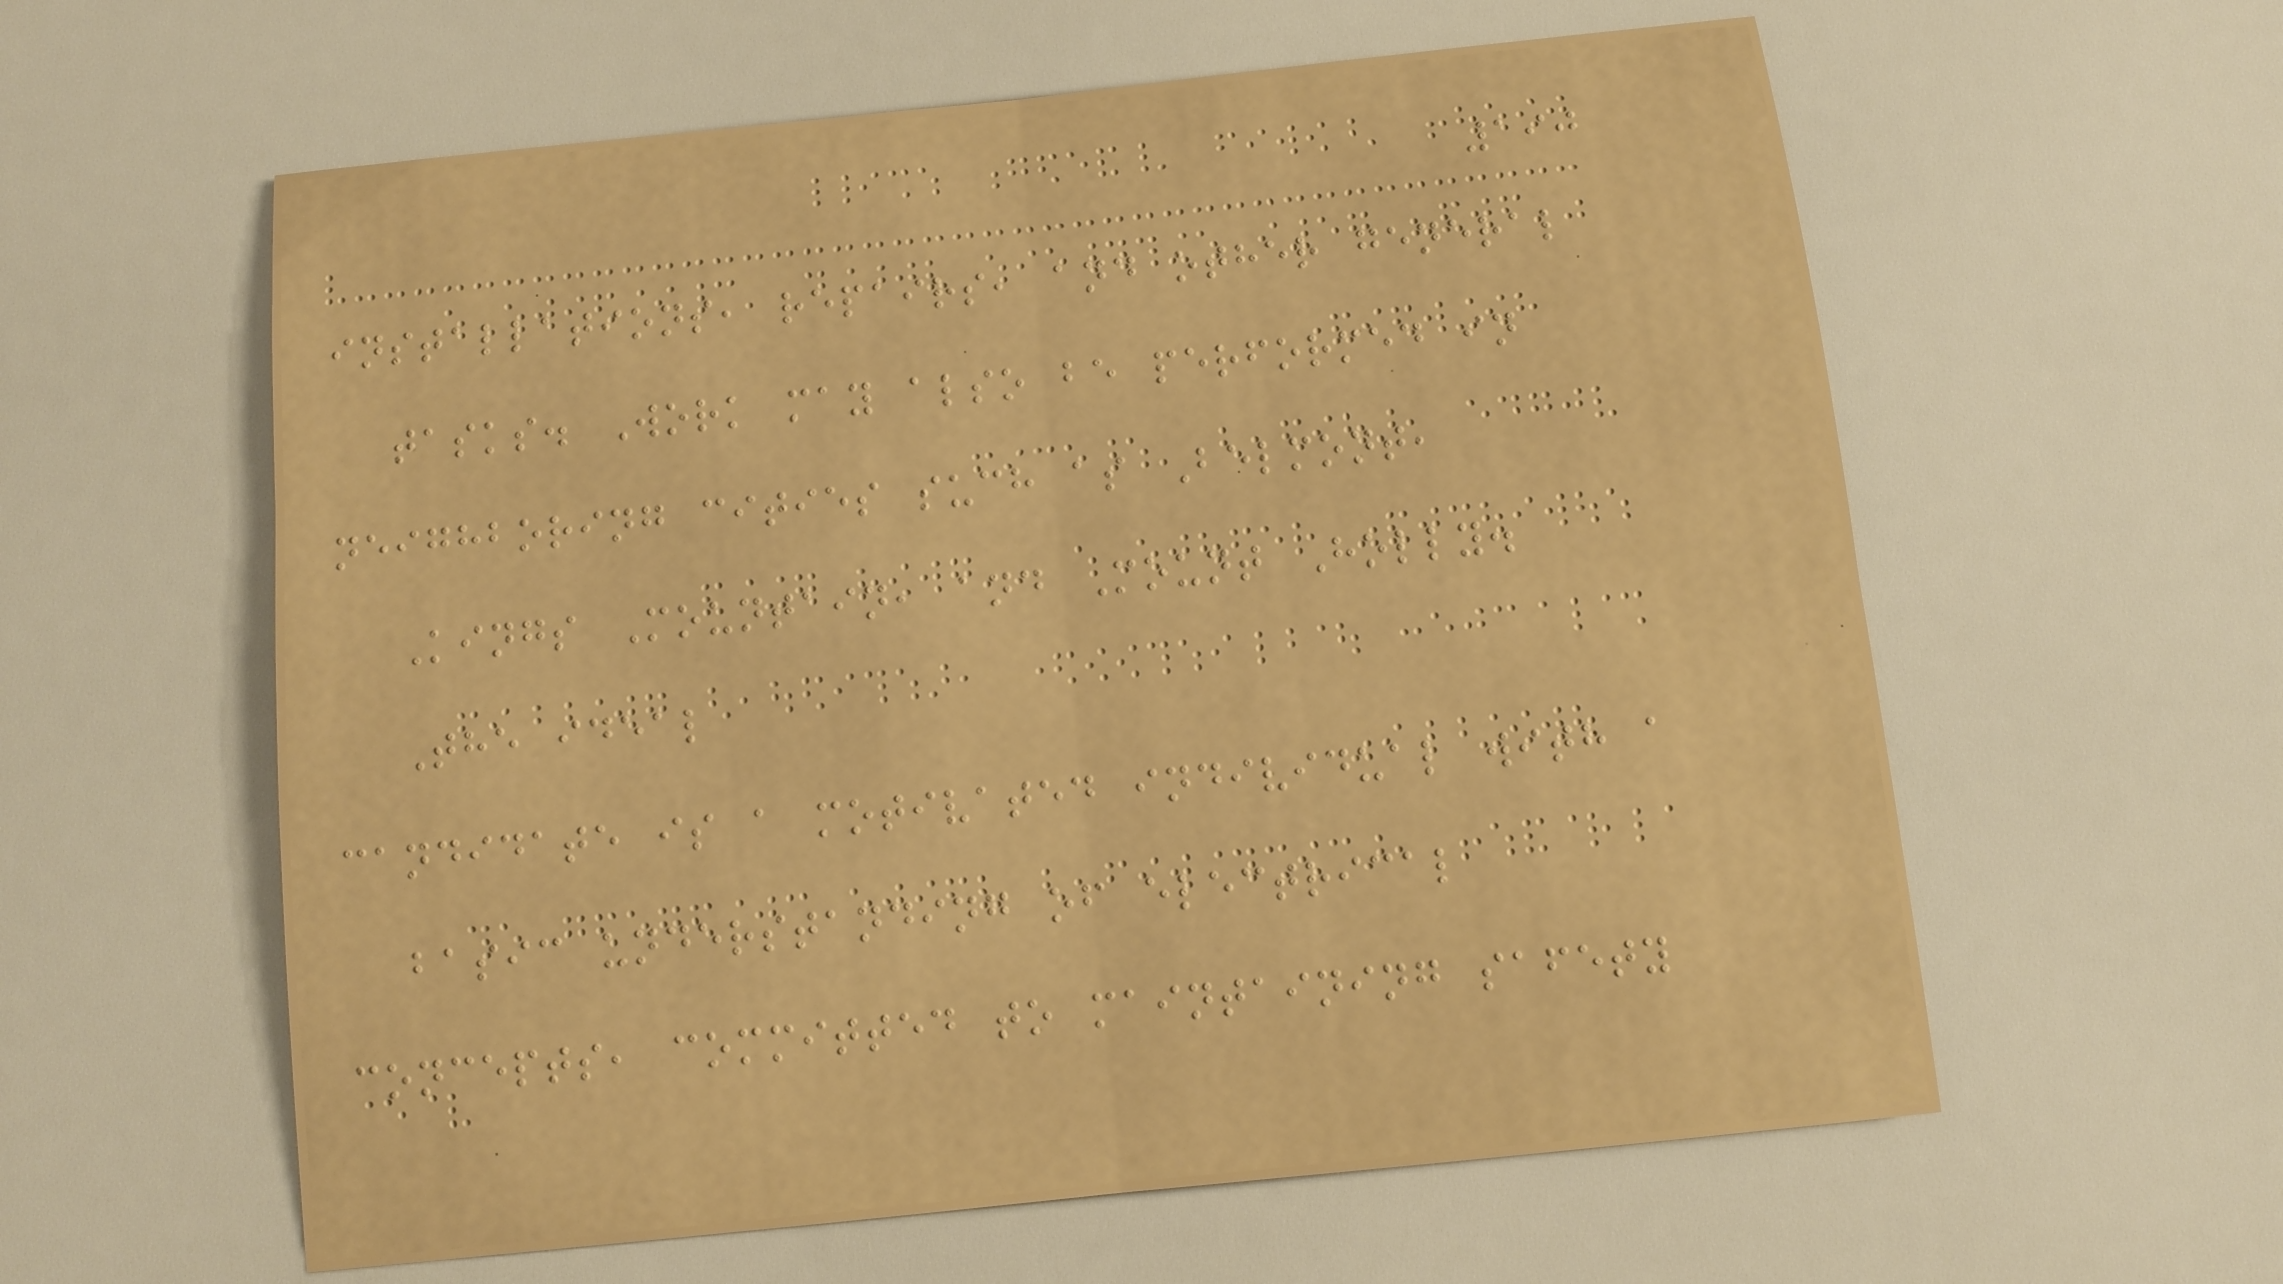190
installations, repairs, and other general
tasks. Work may also be performed in
neighboring cities such as Belmont,
Kings Mountain, and Mount Holly.
The ideal
candidate is a motivated individual with a
basic understanding of electrical
concepts, committed to maintaining safety
